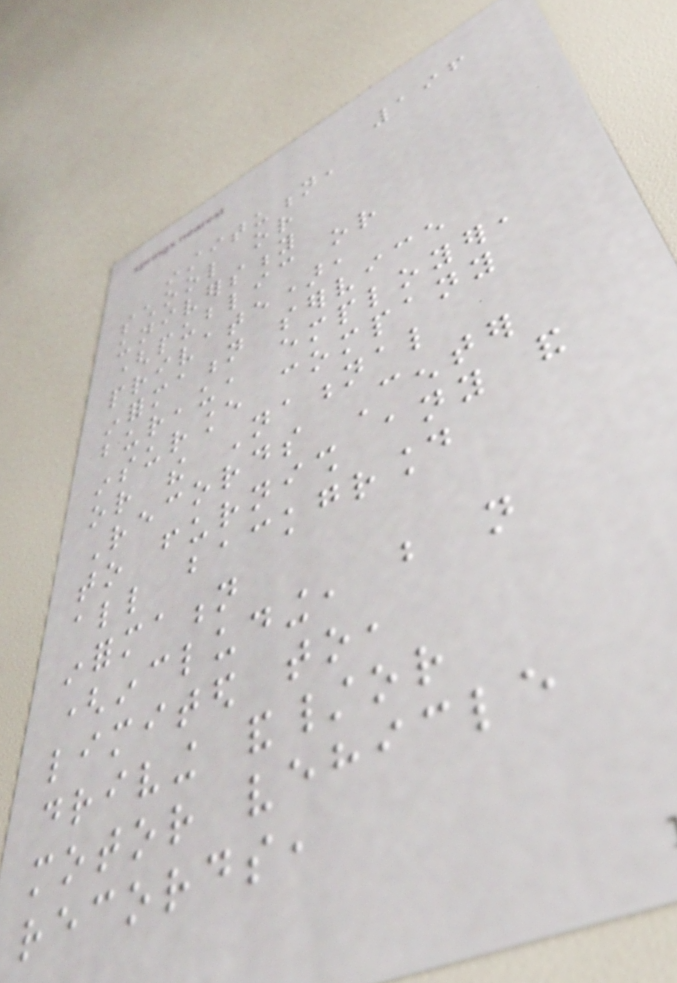196
institution,
school or
university
(public or
private),
information service
bureau, employer,
insurance company
or the National
Records Center
to furnish any and
all background
information
(including, but not
limited to,
driving and/or
motor vehicle
records,
